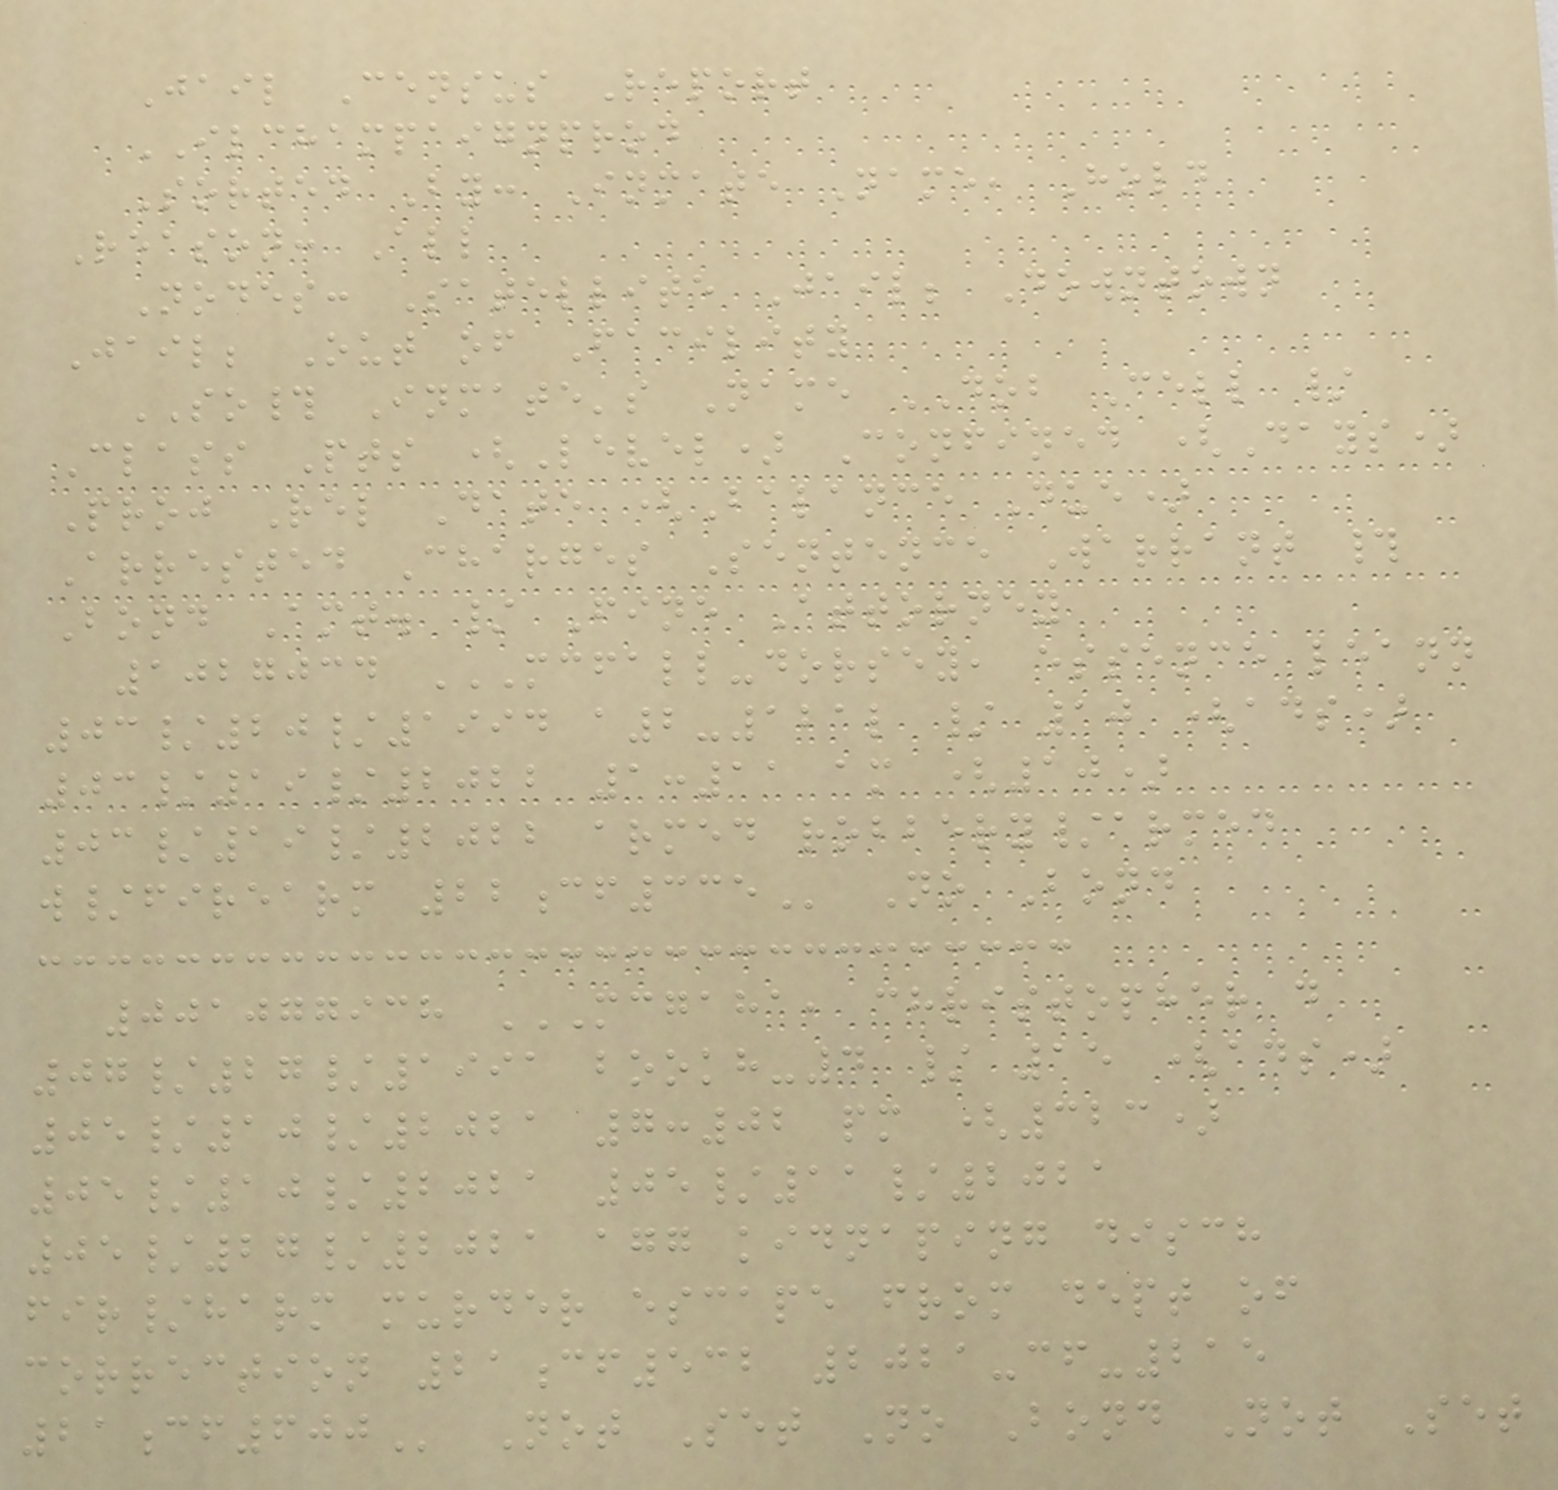Jail Census Report
ILCHAMPAIGNPROD
Sorted By: Inmate Name, Hold
Reason: All
Nodes: Satellite Jail; Downtown
Jail; Out of Facility
SO# Inmate's Name DOB Cell /
Class Pts (Level) Confined (Days)
Proj Rel Date (Balance Due)
Arrested Charges Sentence Warrant #
Bond Amt. / Fine Attorney
1027034 MCFALL-DORSEY, ESSENCE LEANN
03/20/1994 A2-121L / 10 (ADS)
03/19/2022 1:11 AM (10)
03/19/2022 ARMED ROBBERY/ARMED
W/FIREARM 22CF335 No Bond
001077938 MCGAHA, CHRISTOPHER D
07/27/1991 BOOKH-4 / 15 (ADS)
05/10/2021 7:02 PM (323)
05/10/2021 05/11/2021
05/27/2021 AGG KIDNAPING DISCH
FIR/HARM MURDER ESCAPE FROM DEPT OF
CORRECTION 21CF532 2021-CF-215
21CF600 Not Set No Bond Not Set
